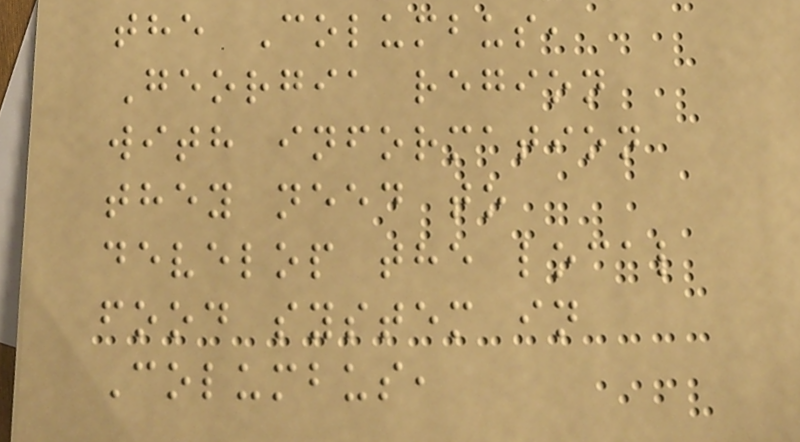the Columbus,
Georgia region
with information
they need to
develop the local
food system in
Columbus,
